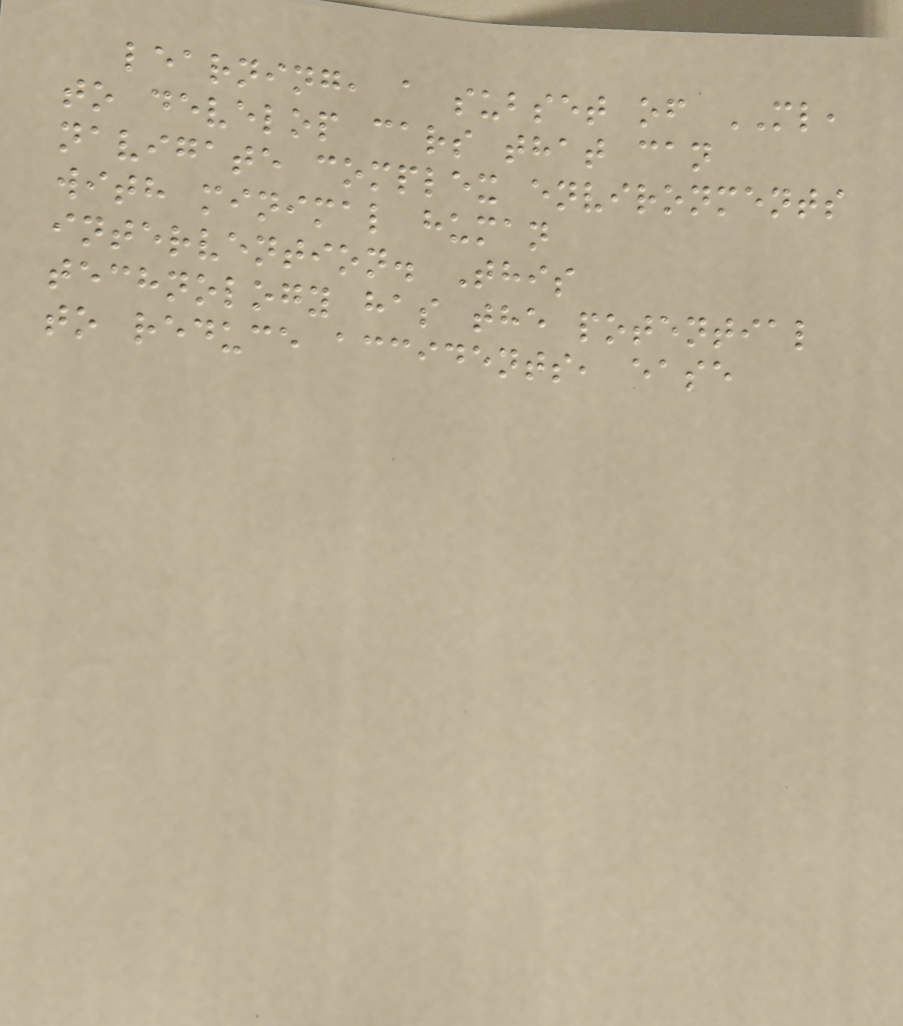learning, a subset of ML,
to develop cars that can
navigate complex environments
with minimal human
intervention. This
technology has the potential
to reduce accidents, ease
